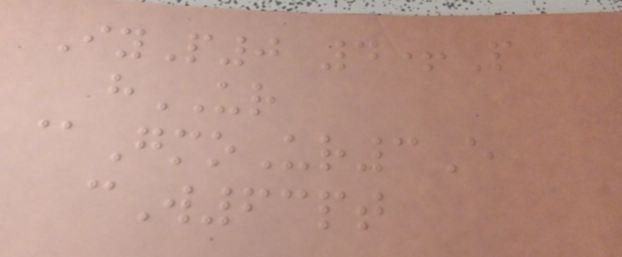IyP0 4+P
hUR
@GmoUr3E
cW63pt
